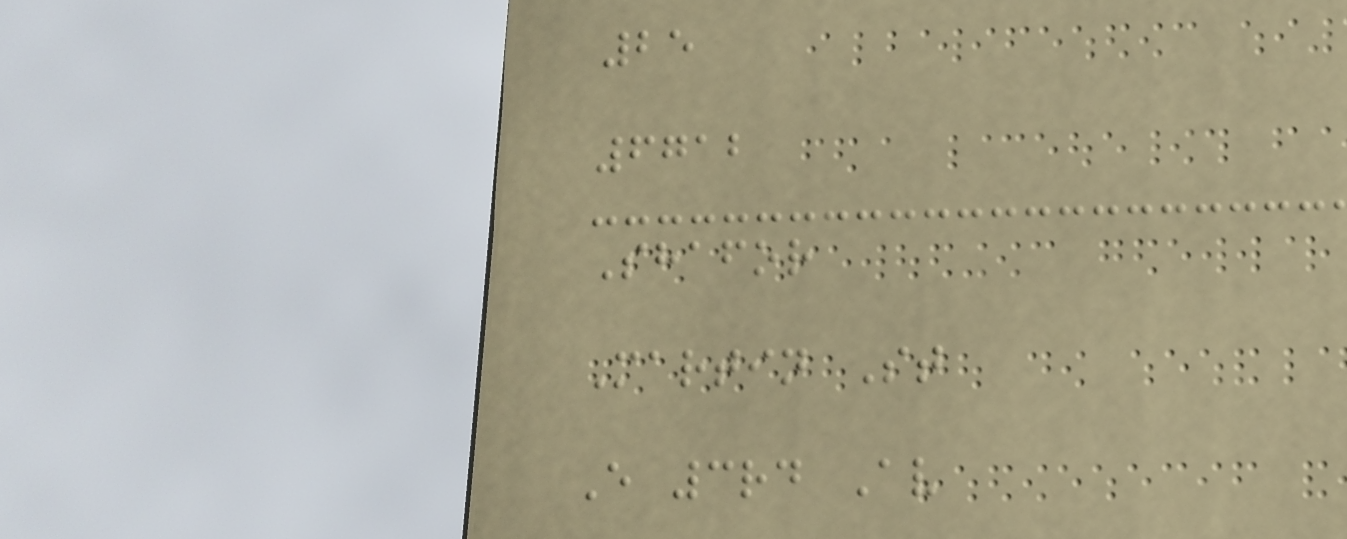25
6712
Shafor
Martin St
E 3rd Av
